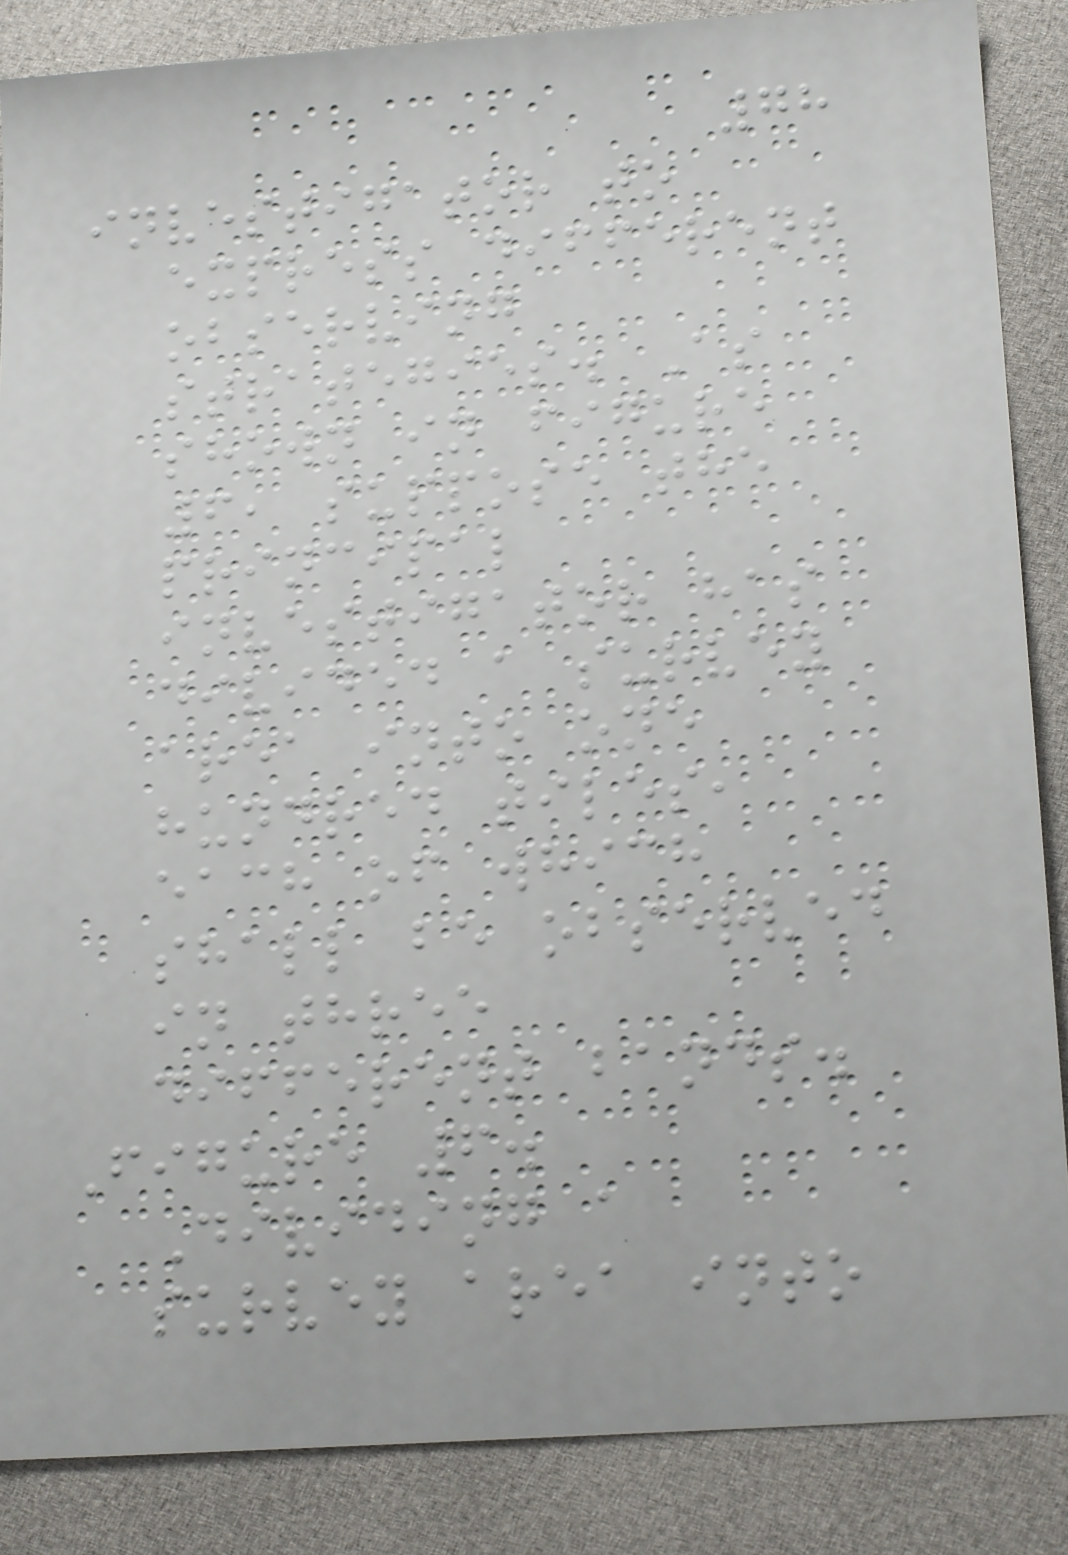78
investigator to
express different
observing
strategies. As
shown in figure
6, suppose the
principal
investigator has
divided a survey
area into one
hundred tiles,
each of which
shall be observed
in three
different bands.
Figure 6.
Dividing a
survey area into
